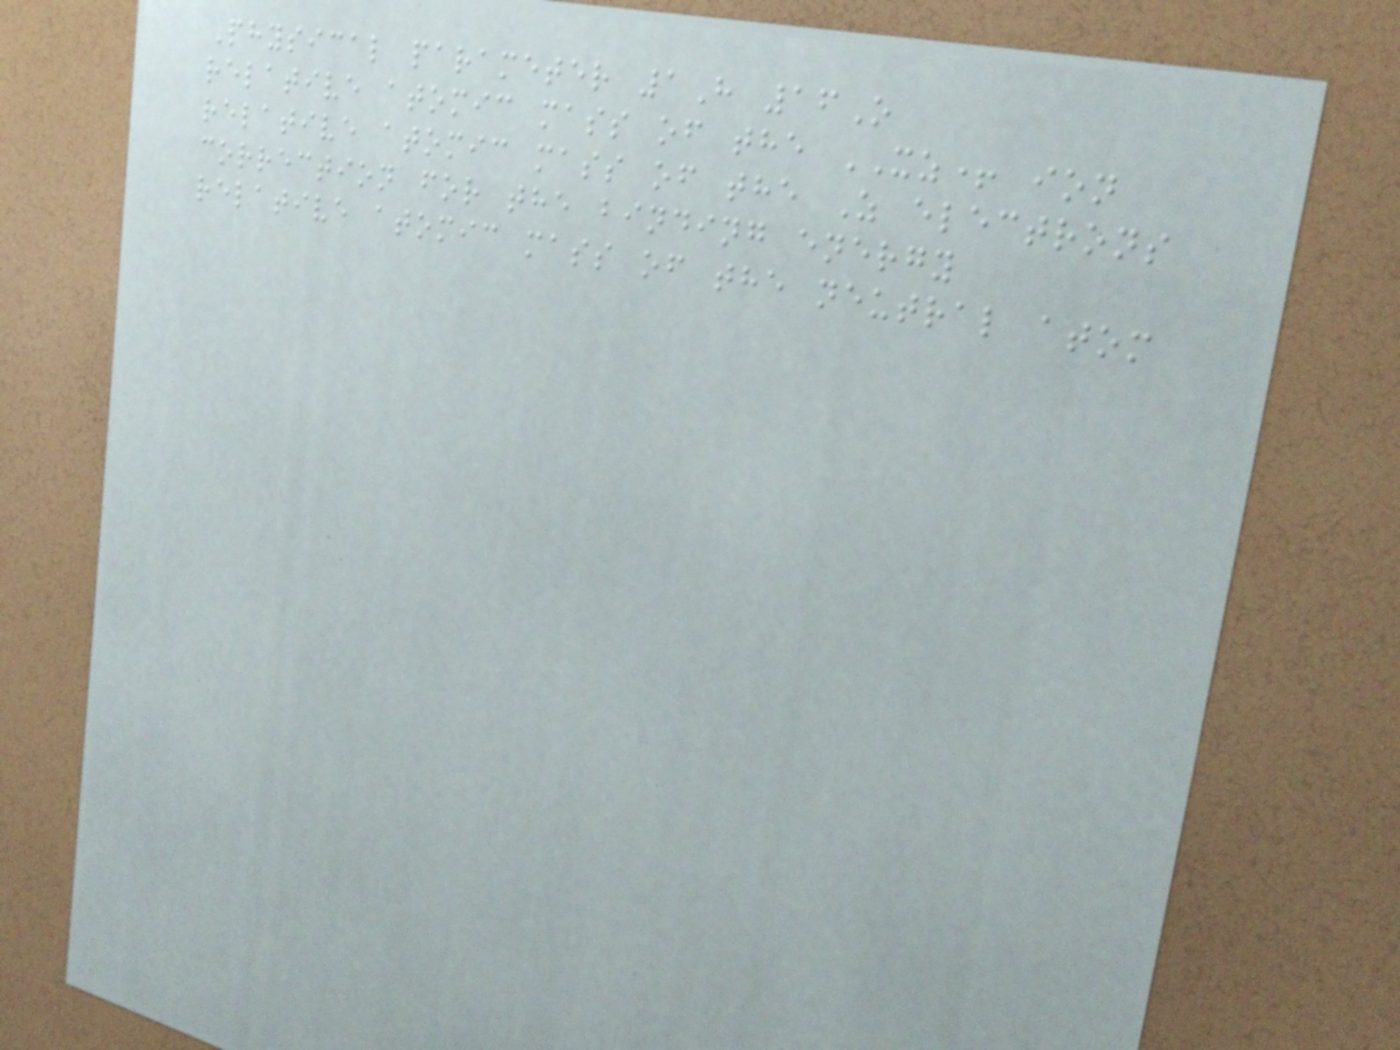Physical parameter 1H 16O
relative atomic mass of the XZ+ ion
relative atomic mass of the Z electrons
correction for the binding energy
relative atomic mass of the neutral atom
